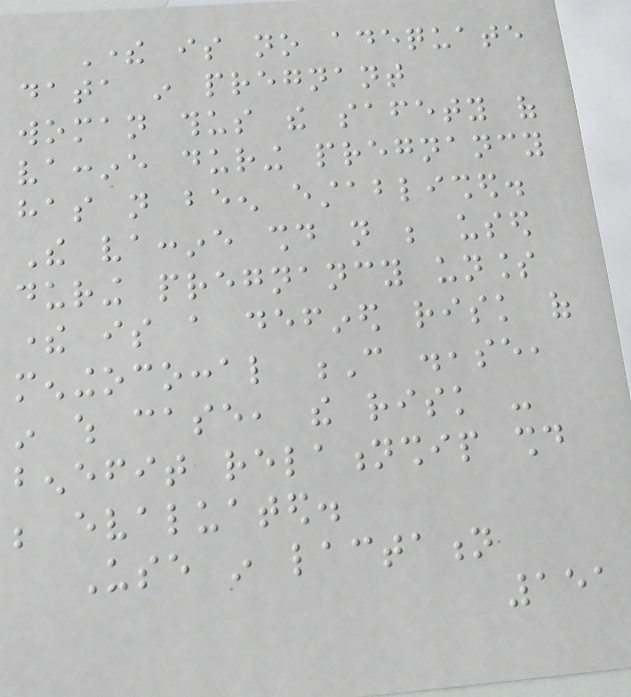There is no adequate
data in pregnant
woman thus the safety of
vaccine during pregnancy
has not been established.
The vaccine should not be used
during pregnancy unless
there is a defined risk of
meningococcal C disease,
in which case, the risk -
benefit relationship should
be evaluated.
Use in lactation
151
